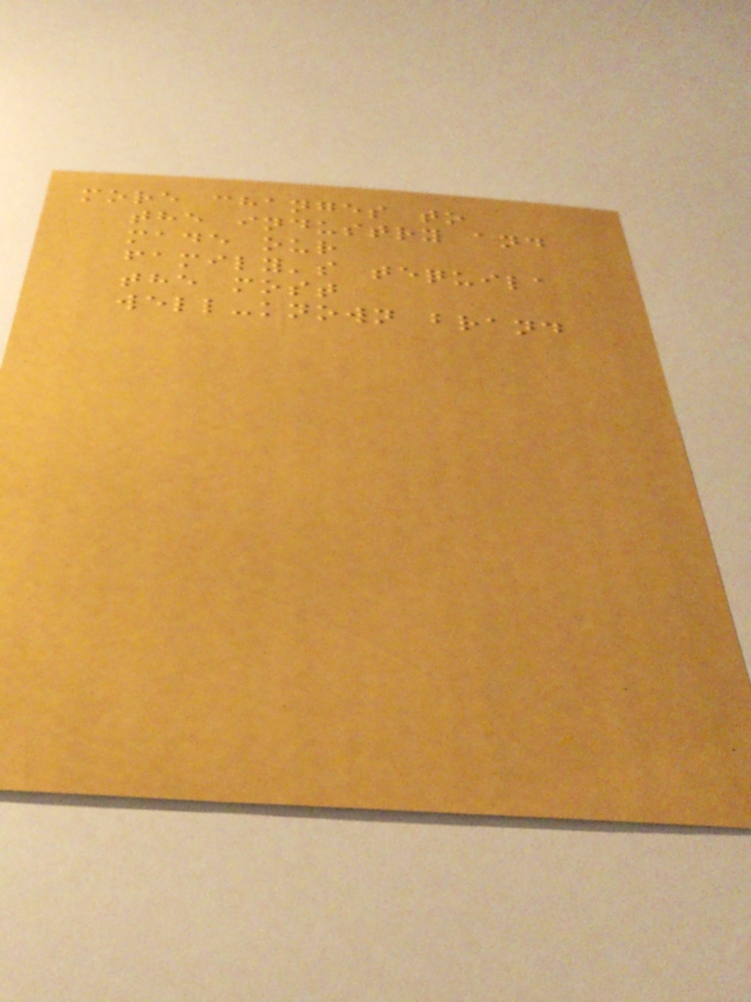more changes to
the industry and
made our
family's tequila
the most
well-known brand
